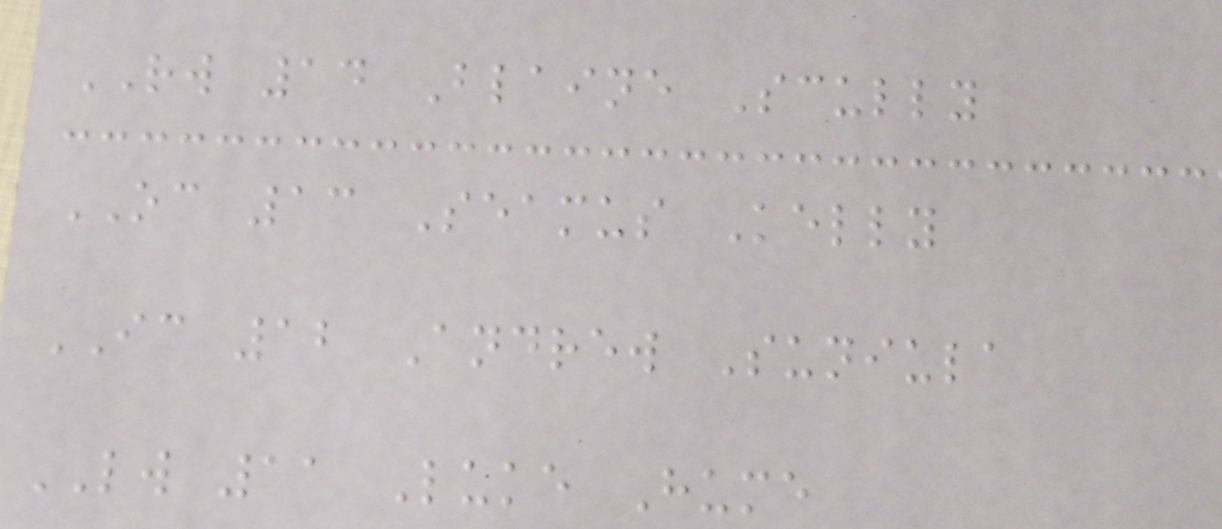RW 14 Blaine Scully
OC 13 Seamus Kelly
IC 12 Andrew Suniula
LW 11 Luke Hume
